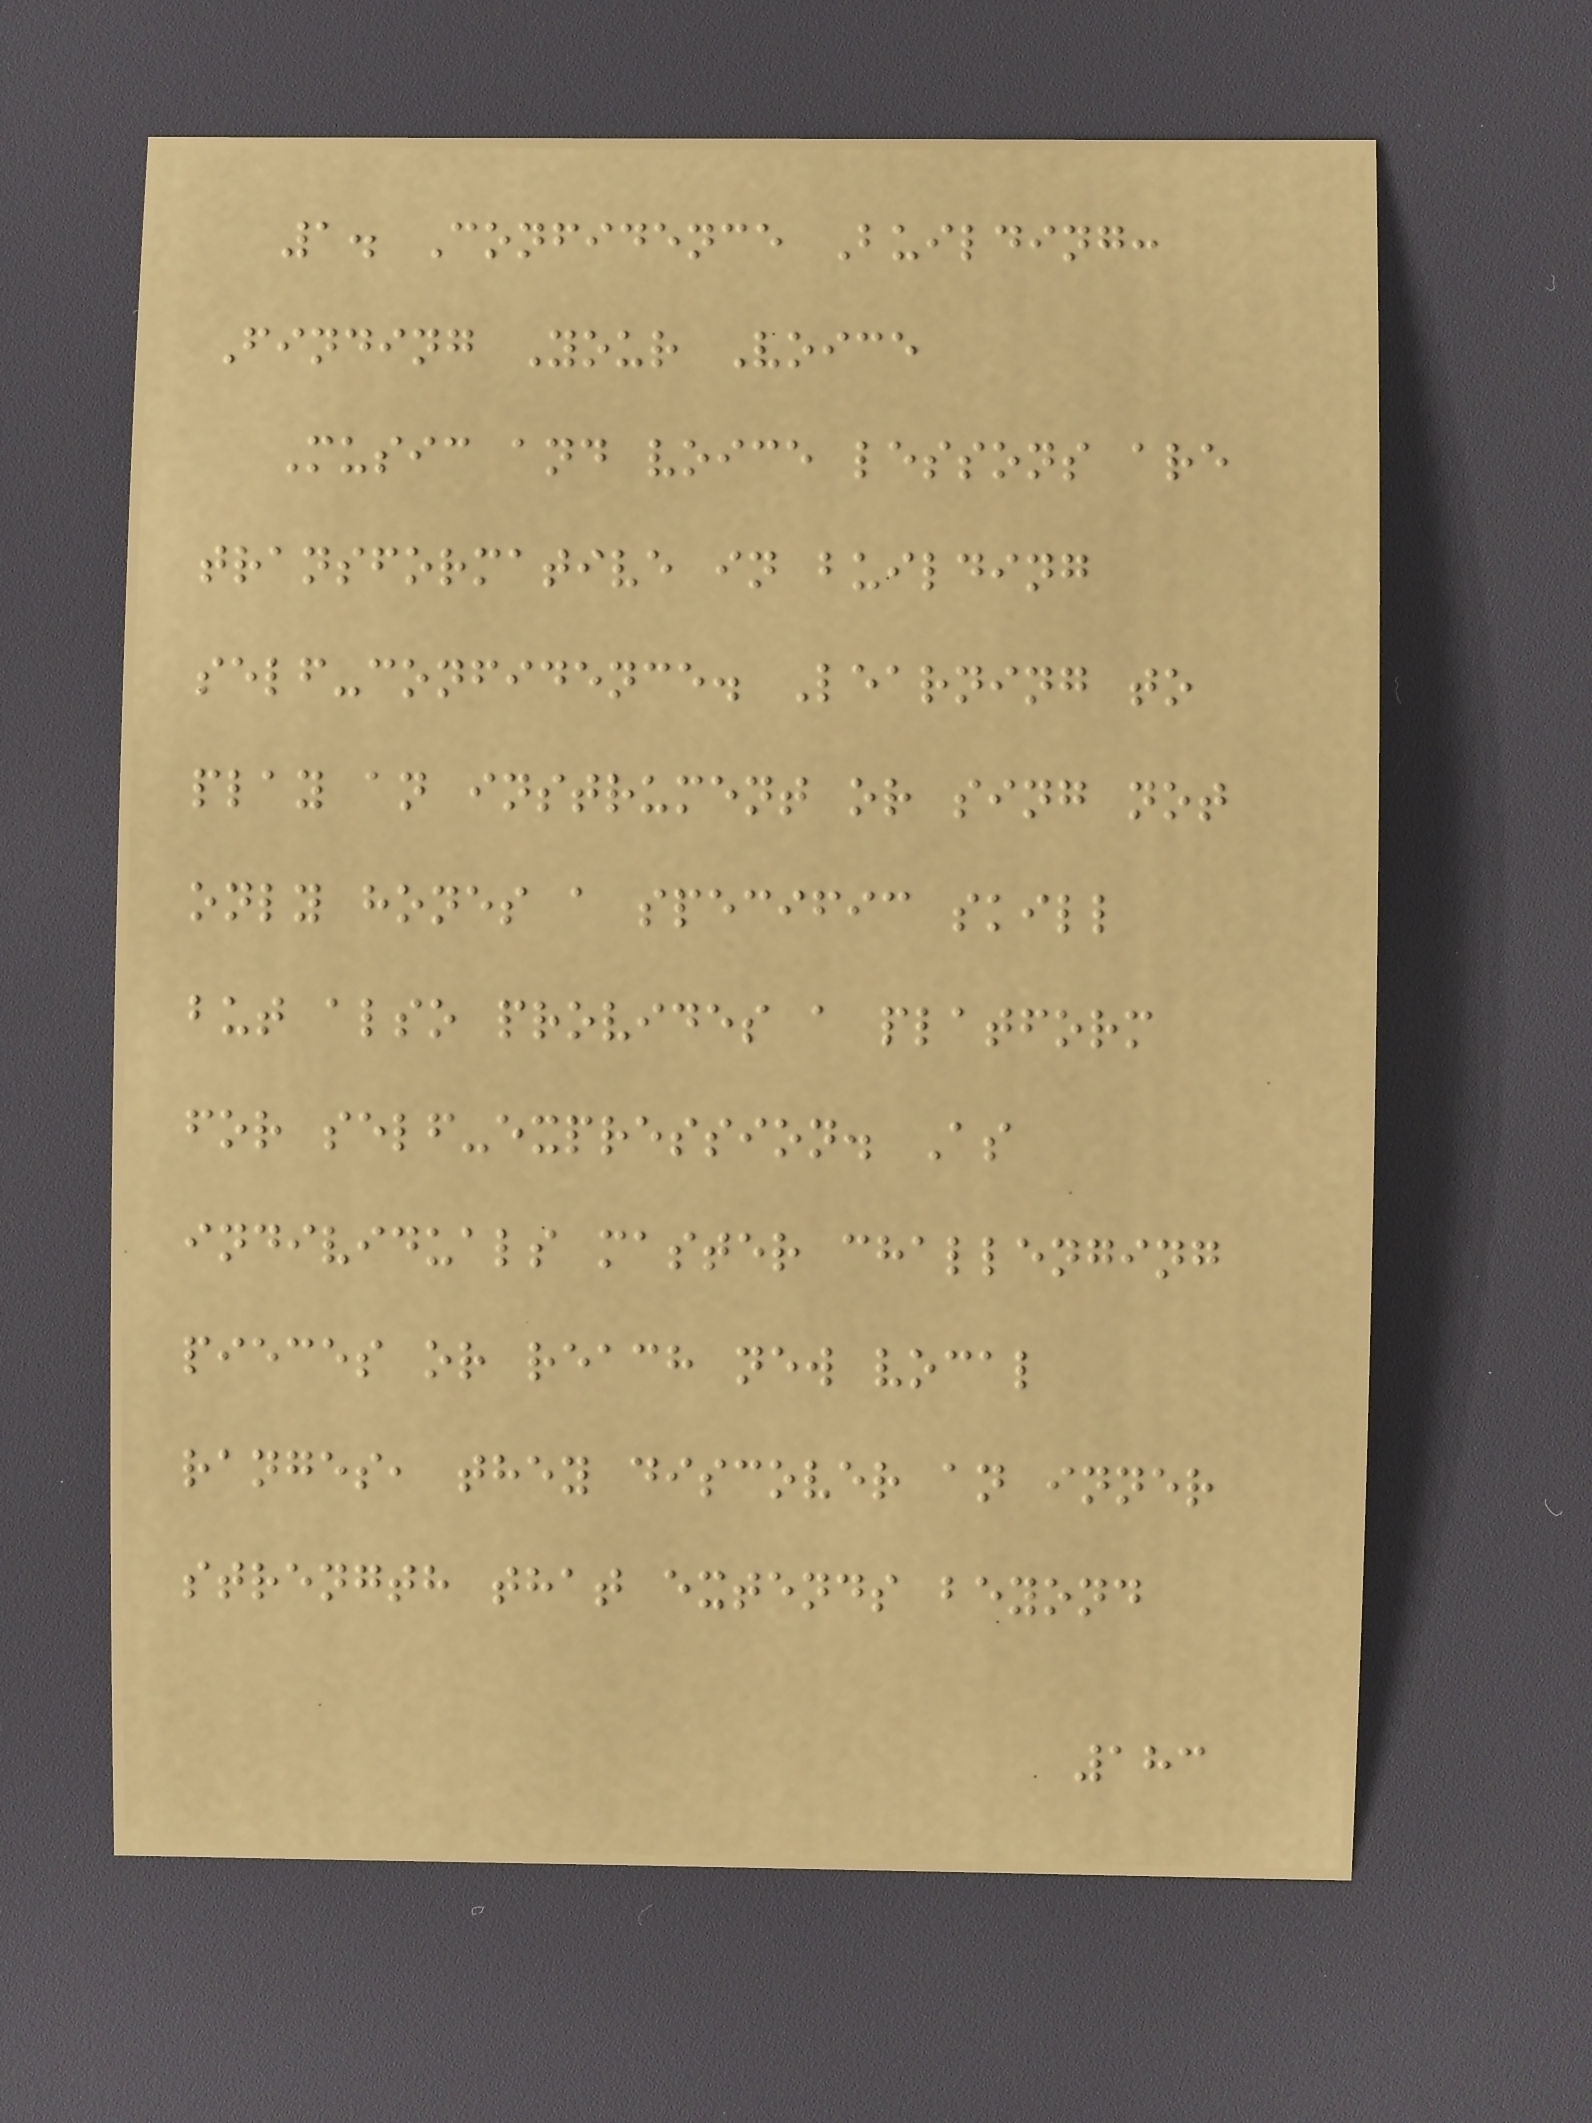1. Confidence Building:
Finding Your Voice
Music and voice lessons are
transformative in building
self-confidence. Learning to
play an instrument or sing not
only hones a specific skill
but also provides a platform
for self-expression. As
individuals master challenging
pieces or reach new vocal
ranges, they discover an inner
strength that extends beyond
183
